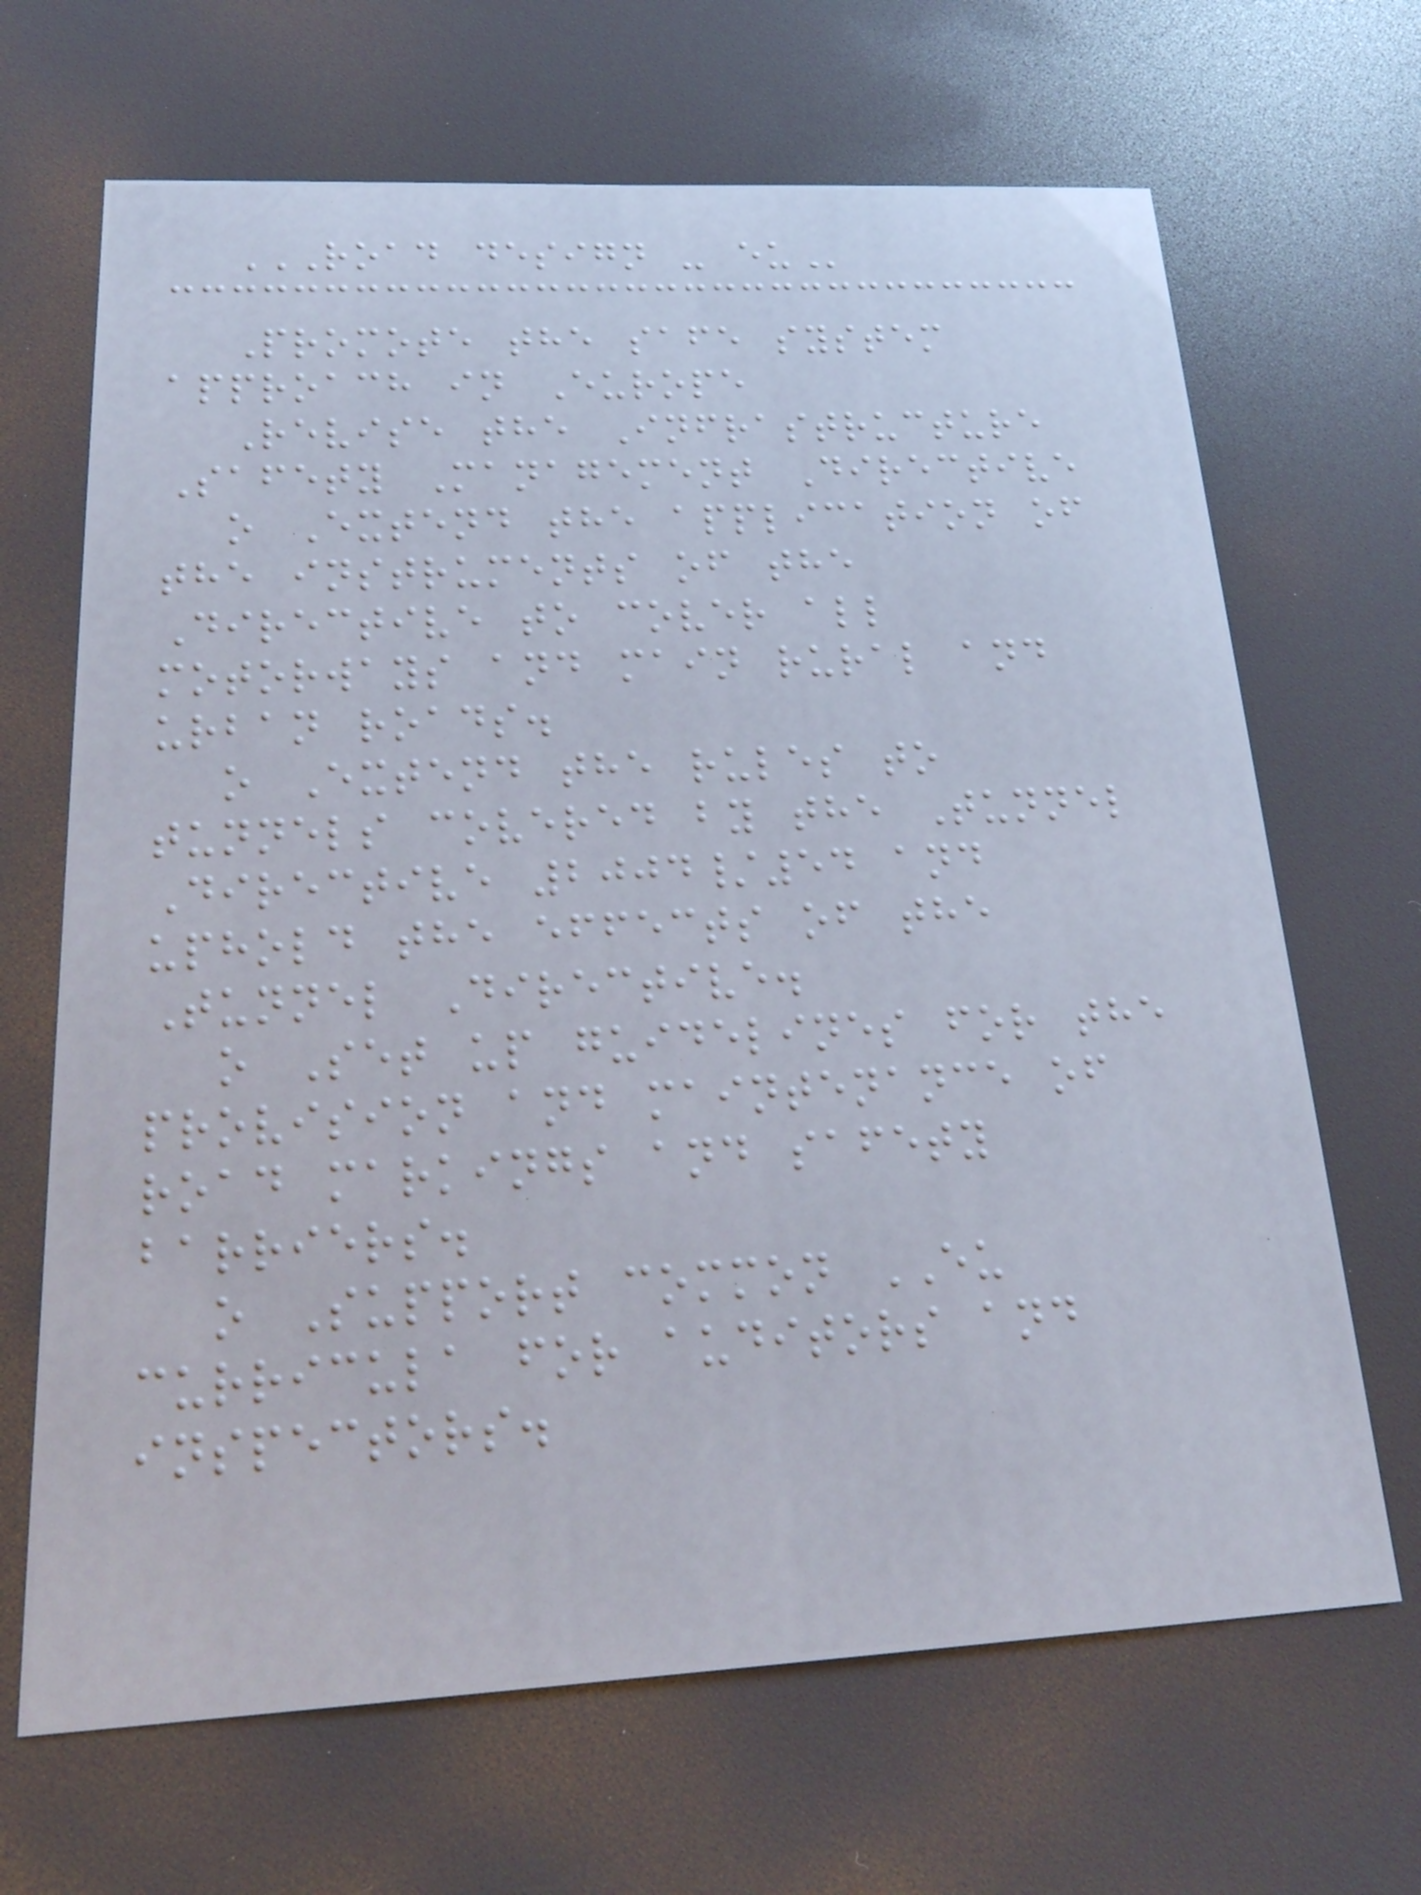ROAD DESIGN - EU
Promote the safe system
approach in Europe
Revise the Infrastructure
Safety Management Directive
o Extend the application of
the instruments of the
Directive to cover all
motorways and main rural and
urban roads.
o Extend the rules to
tunnels covered by the Tunnel
Directive 2004/54 and
uphold the effects of the
Tunnel Directive.
o Set up guidelines for the
provision and maintenance of
road markings and safety
barriers.
o Support common EU
curricula for auditors and
inspectors.
